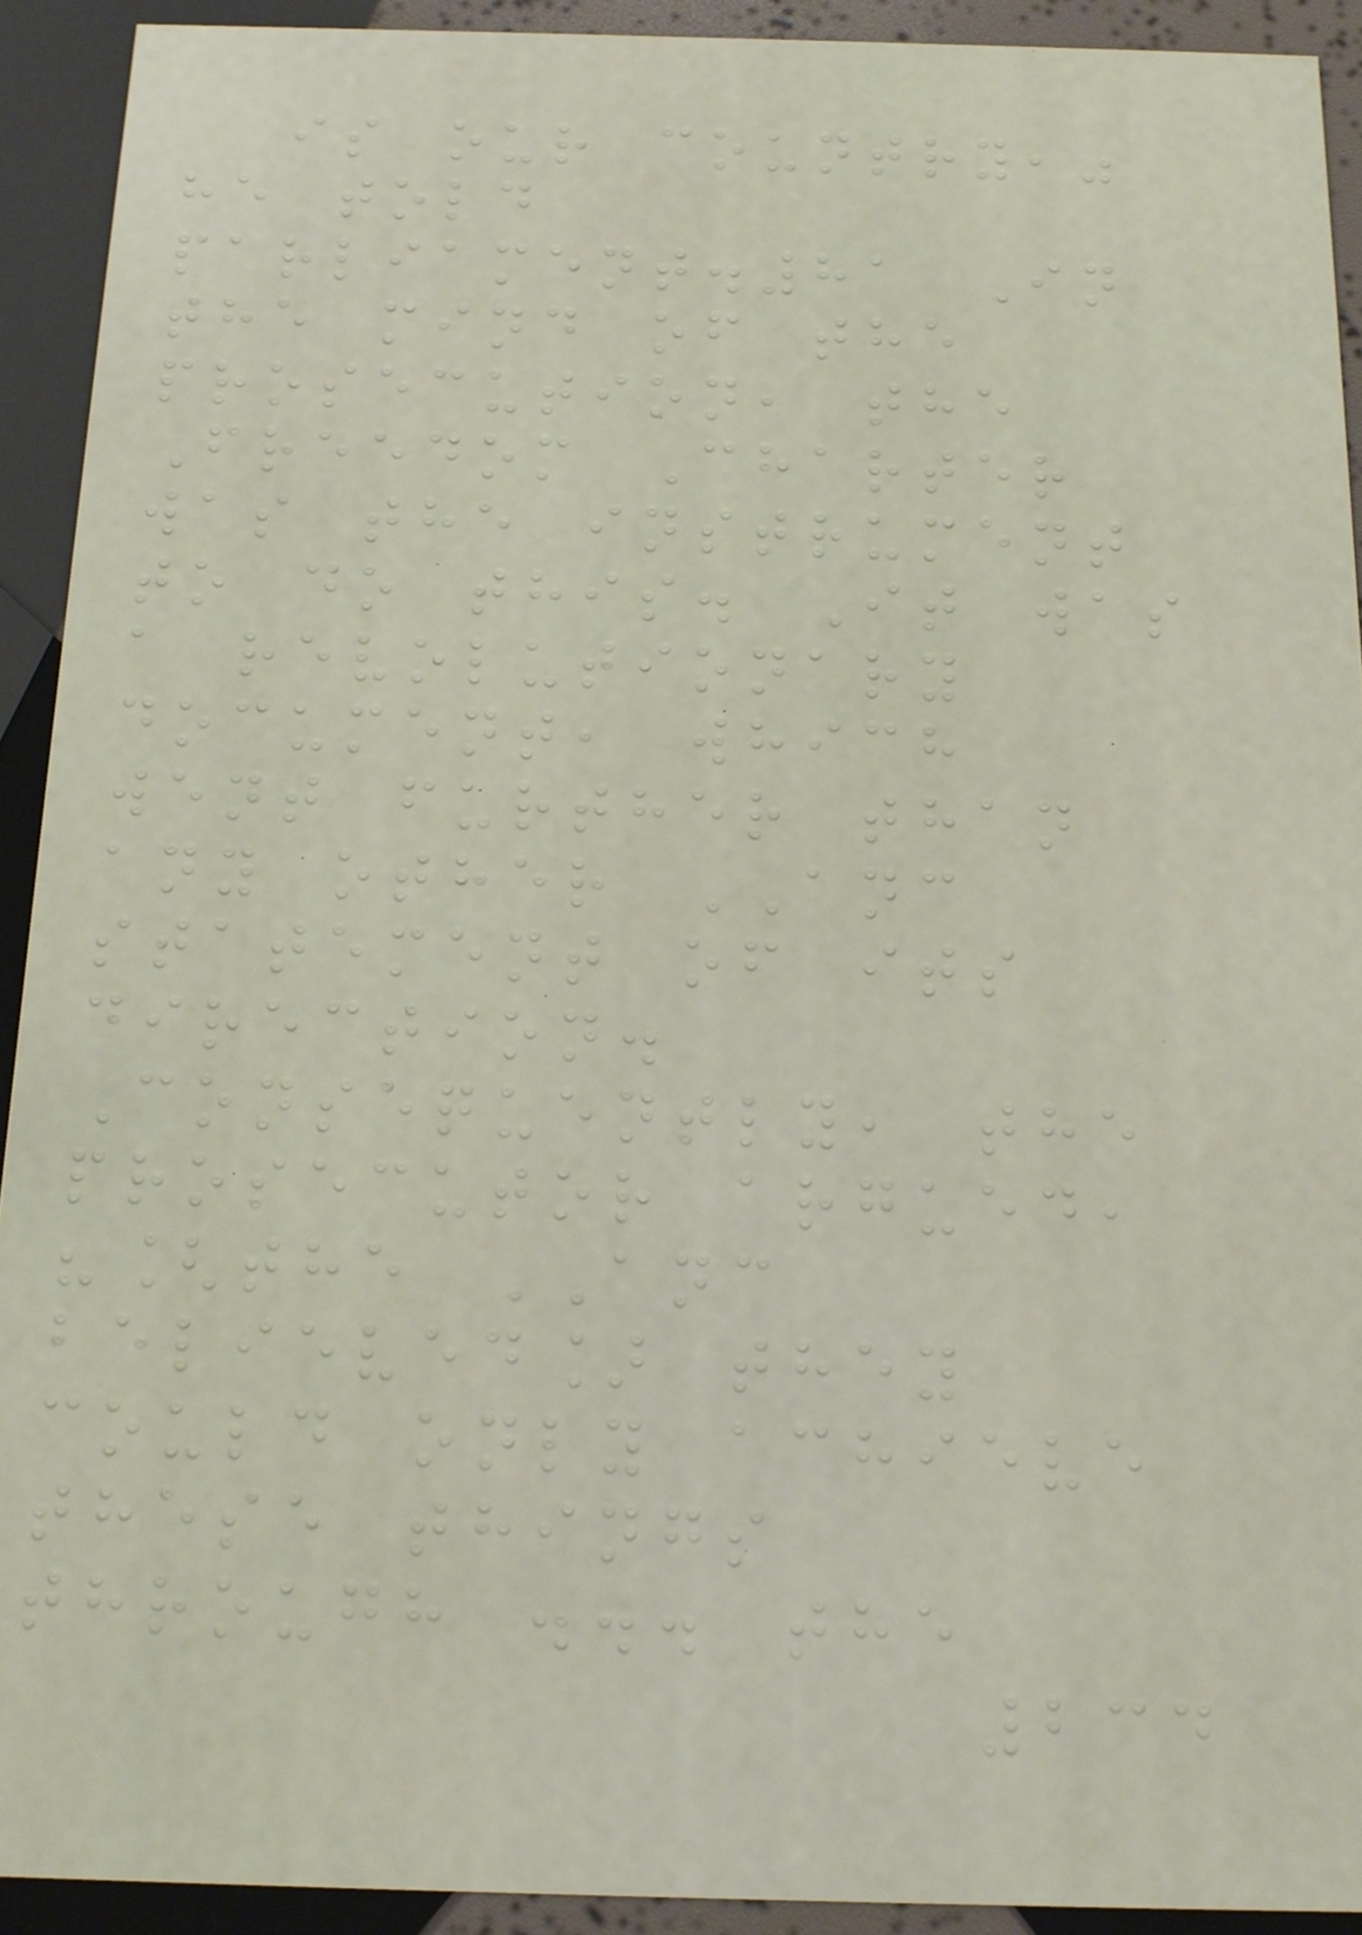is our country,"
he told
parliament.81 In
the mind of the
prosecution, the
Freedom Charter
was the instrument
to do this. It was
a revolutionary
document, which
went further than
any other ANC
statement of its
direction.
Consequently, the
prosecutor argued,
"[the ANC
believed] they
could only achieve
these things
through ... the
234
